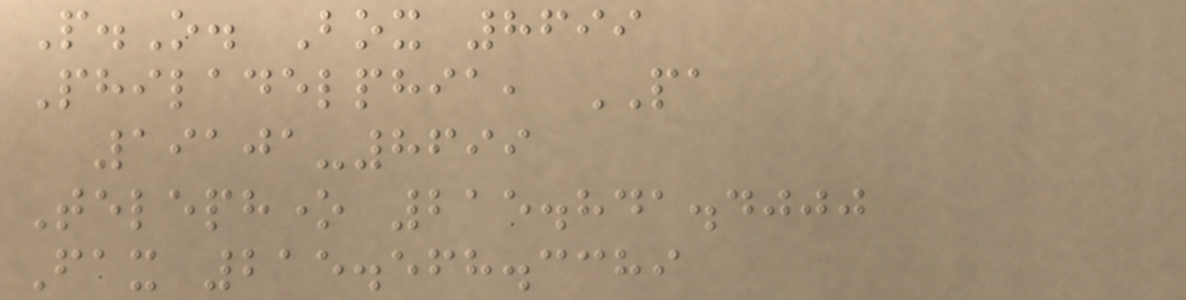P.O. Box 8699
Philadelphia, PA
19101-8699
Telephone 215.841.4000
Fax 215.568.3389
